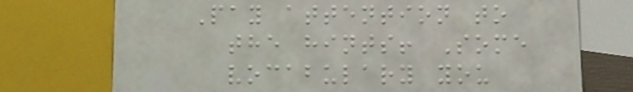Pay attention to
the hints! Some
vocabulary you
